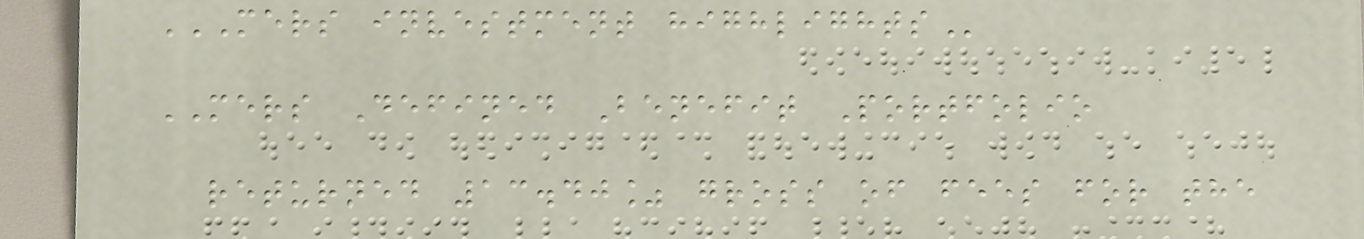MERS INVESTMENT HIGHLIGHTS
MERS Defined Benefit Portfolio
returned 13.40% gross of fees for the
